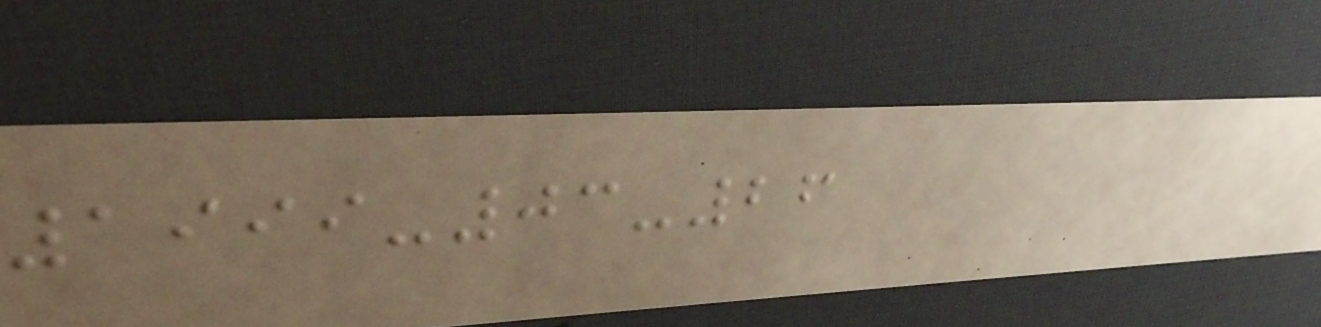1999-03-26
